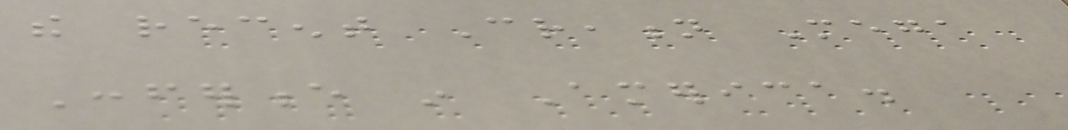the recent Creation Mega
Conference in America.
